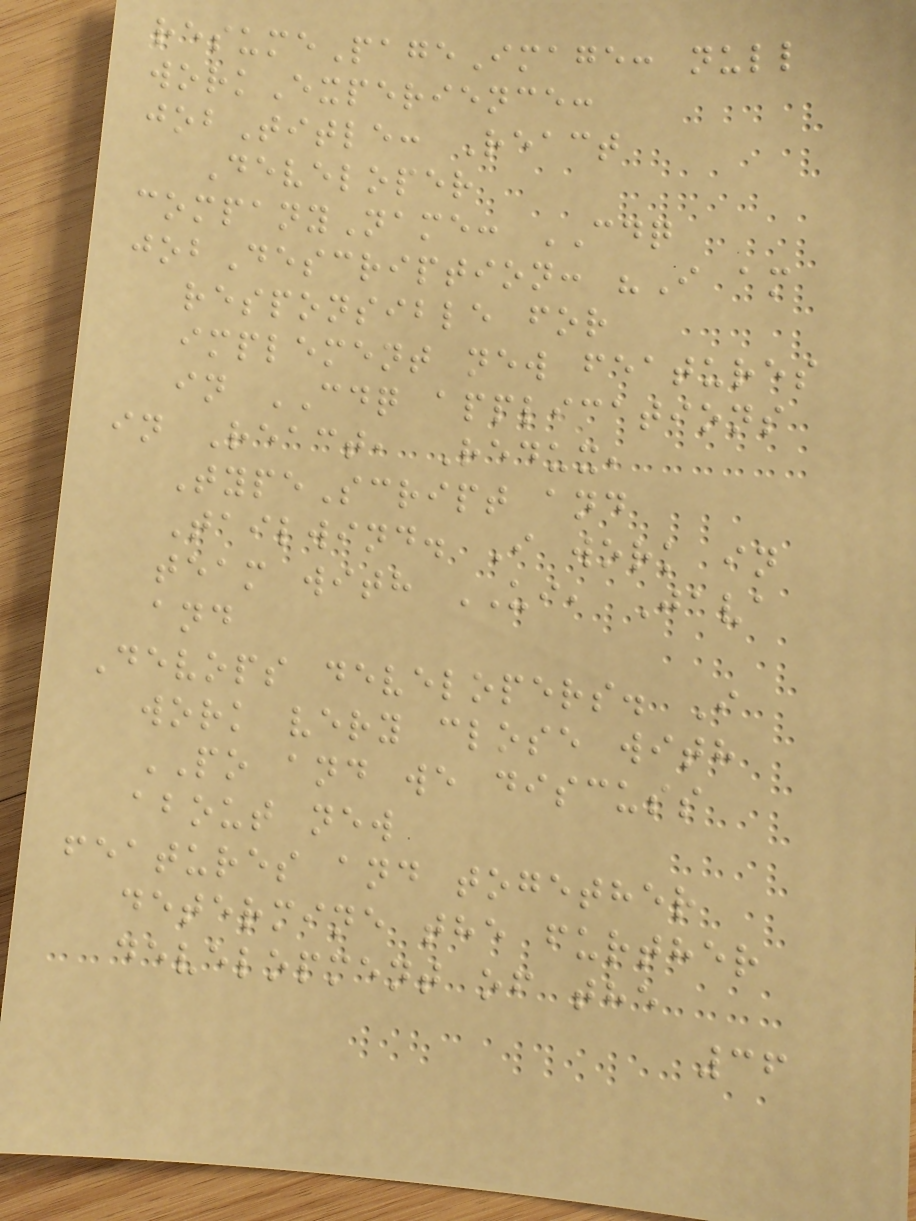resumePageImage: null
workExperience:
jobTitle: React
Developer
companyName: CDQ
jobDescription: "I am
responsible for
implement new features
in CDQ applications
in React, Redux,
TypeScript and
Tailwind. I work in
team with UI, Java
and
Devops developers. I
work very close with
PO and we discuss
about new
features and together
determine the further
development of the
36
